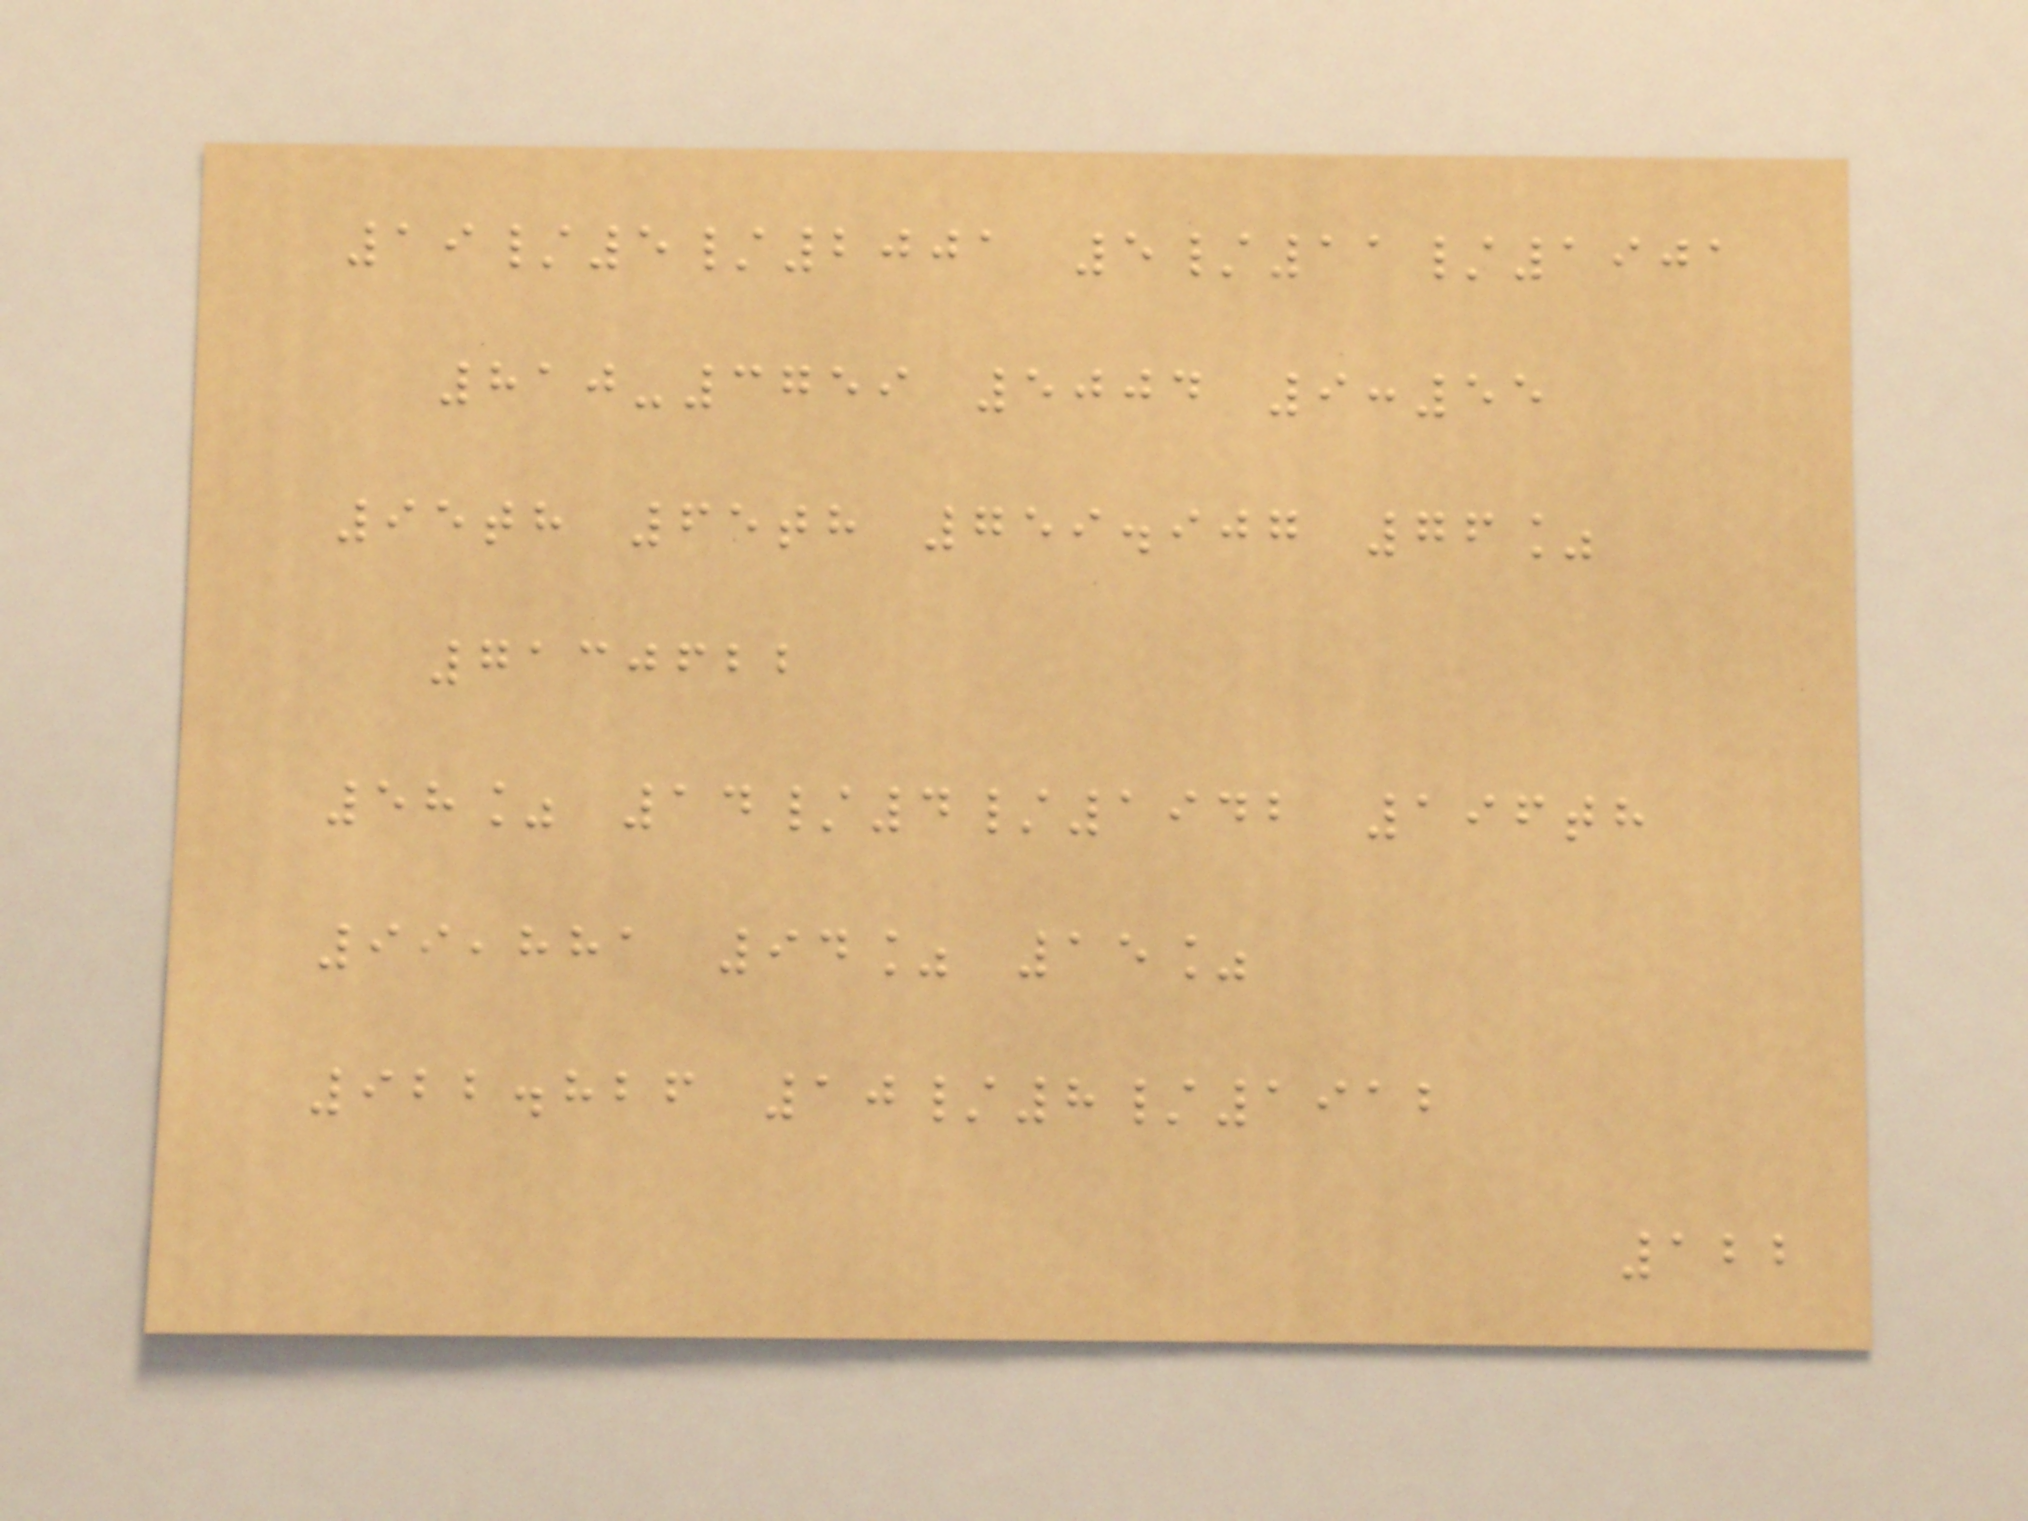19/5/2001 5/11/1901
810-3759 5004 9:55
95th 65th 759.907 76%
7130622
58% 14/4/1942 196th
99,881 94% 15%
922.826 10/8/1912
122
